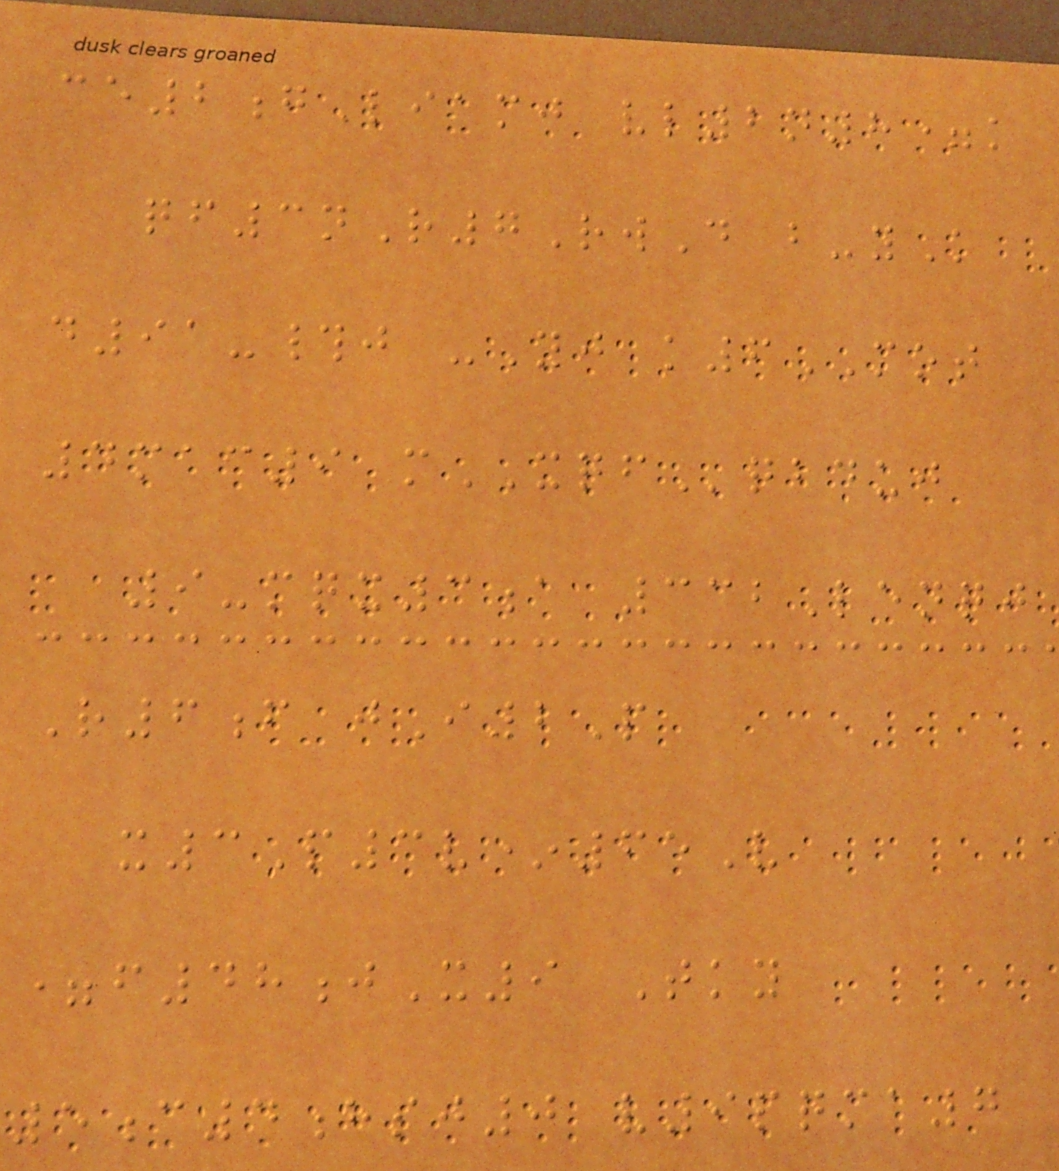ce2gLiamj vl2n8=k
qf3nR7RwD b-yK
d91-#j -Yj k6MOT
4mac9 mXQFqbduj
9-mqx3a 332Lenqj
R6f jI2P
x3P3v*65V
=f48jX9 Tky
5c4hsj0 v9pqma7
